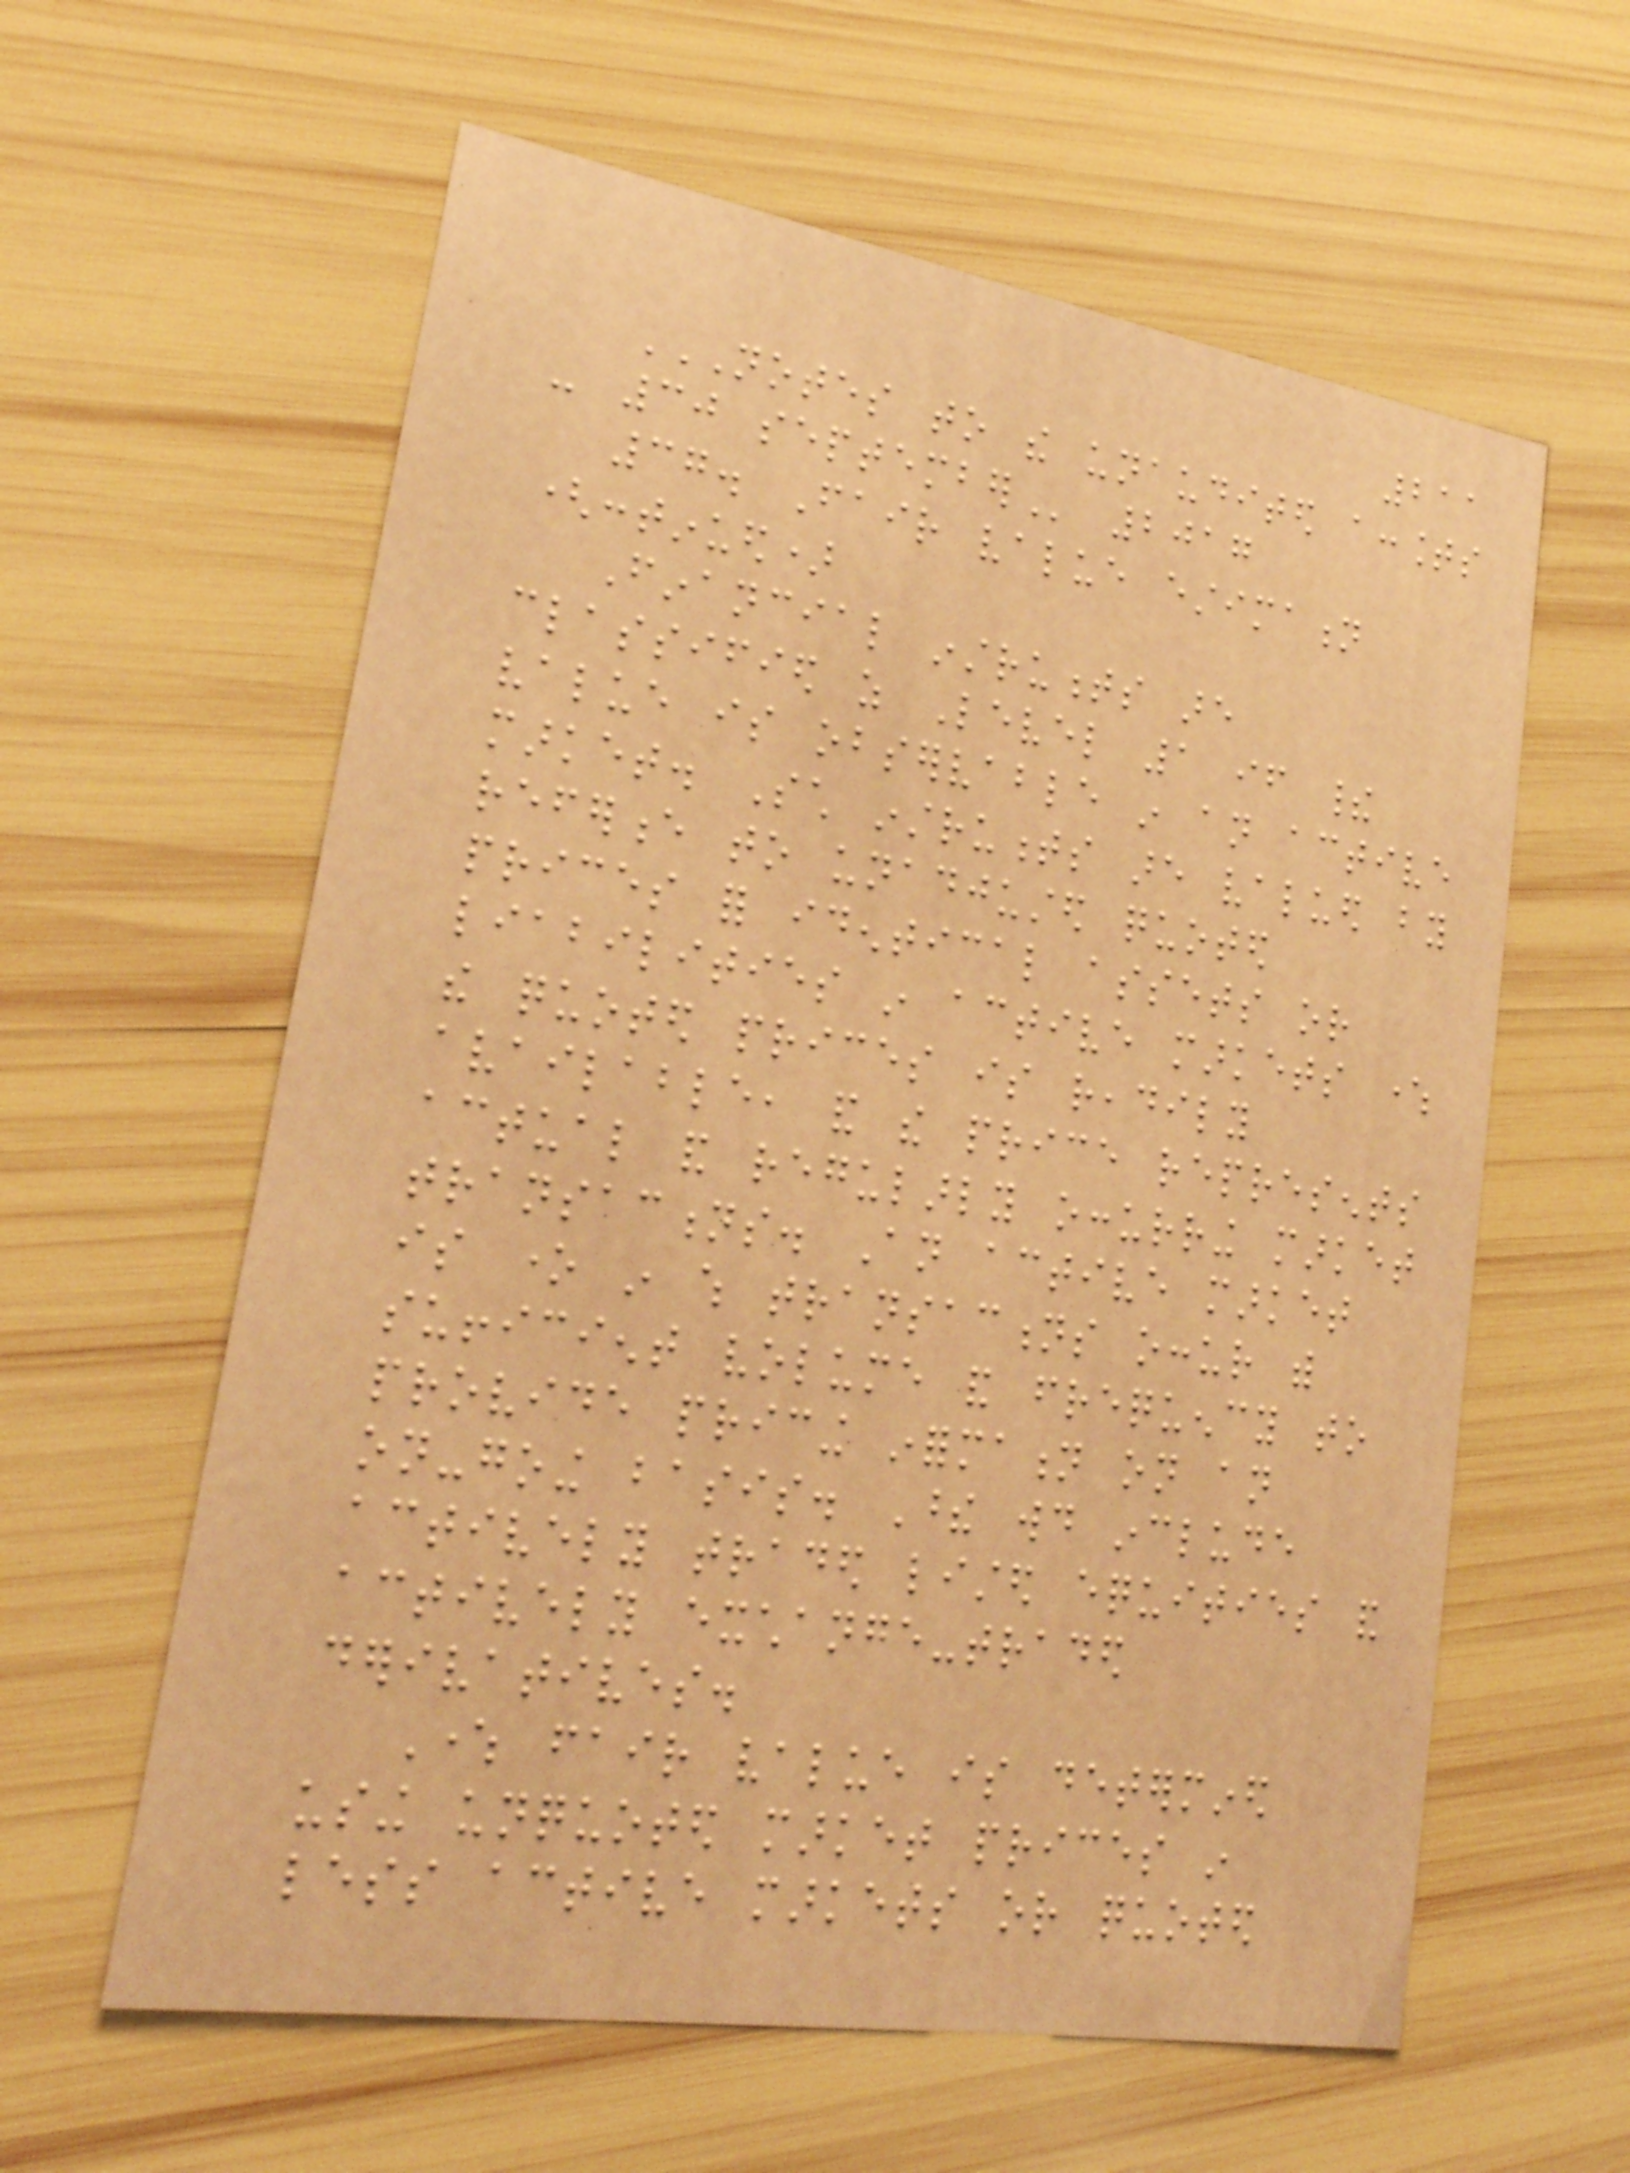211
NOTES TO THE UNAUDITED ACCOUNTS
- 30 SEPTEMBER 2017
37. Fair value estimation
(continued)
Financial instruments are
classified as Level 1 if their
value is observable in an active
market. Such instruments are valued by
reference to unadjusted quoted
prices for identical assets or
liabilities in active markets where
the quoted prices is readily
available, and the price represents
actual and regularly occurring market
transactions. An active market
is one in which transactions occur with
sufficient volume and frequency to
provide pricing information on an
on-going basis. These would include
actively traded listed equities and
actively exchange-traded
derivatives.
Where fair value is determined
using unquoted market prices in
less active markets or quoted
